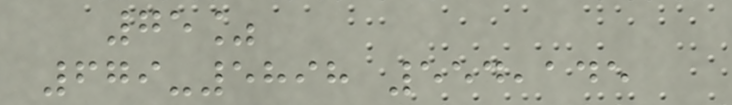75%
679-5898 554,145
